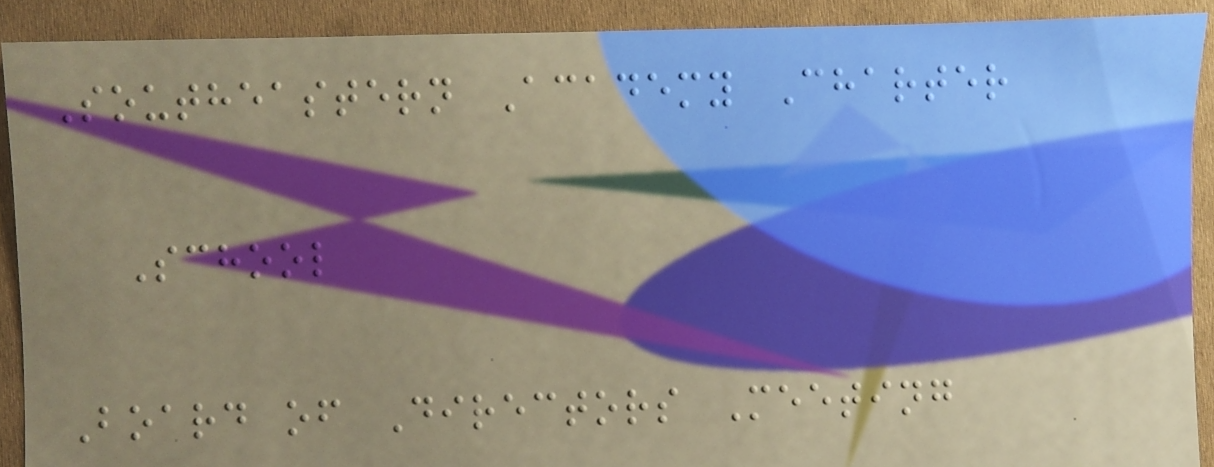Southeastern Academy Charter
School
Board of Directors Meeting
